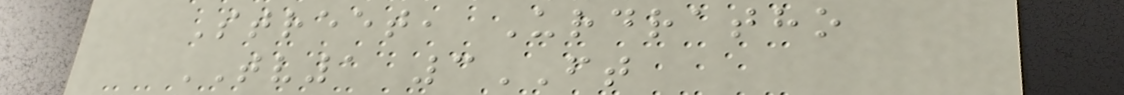Street, Urdratho
TV1 3FT
